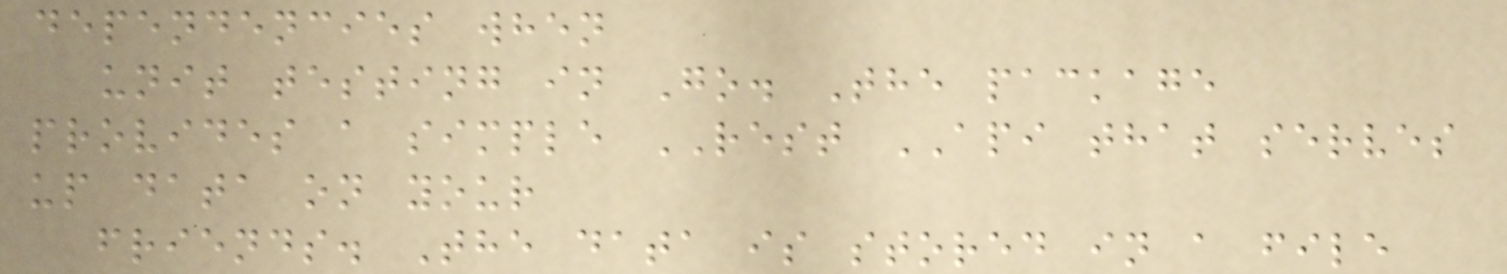dependencies when
unit testing in Go. The package
provides a simple REST API that serves
up data on your
friends. The data is stored in a file
